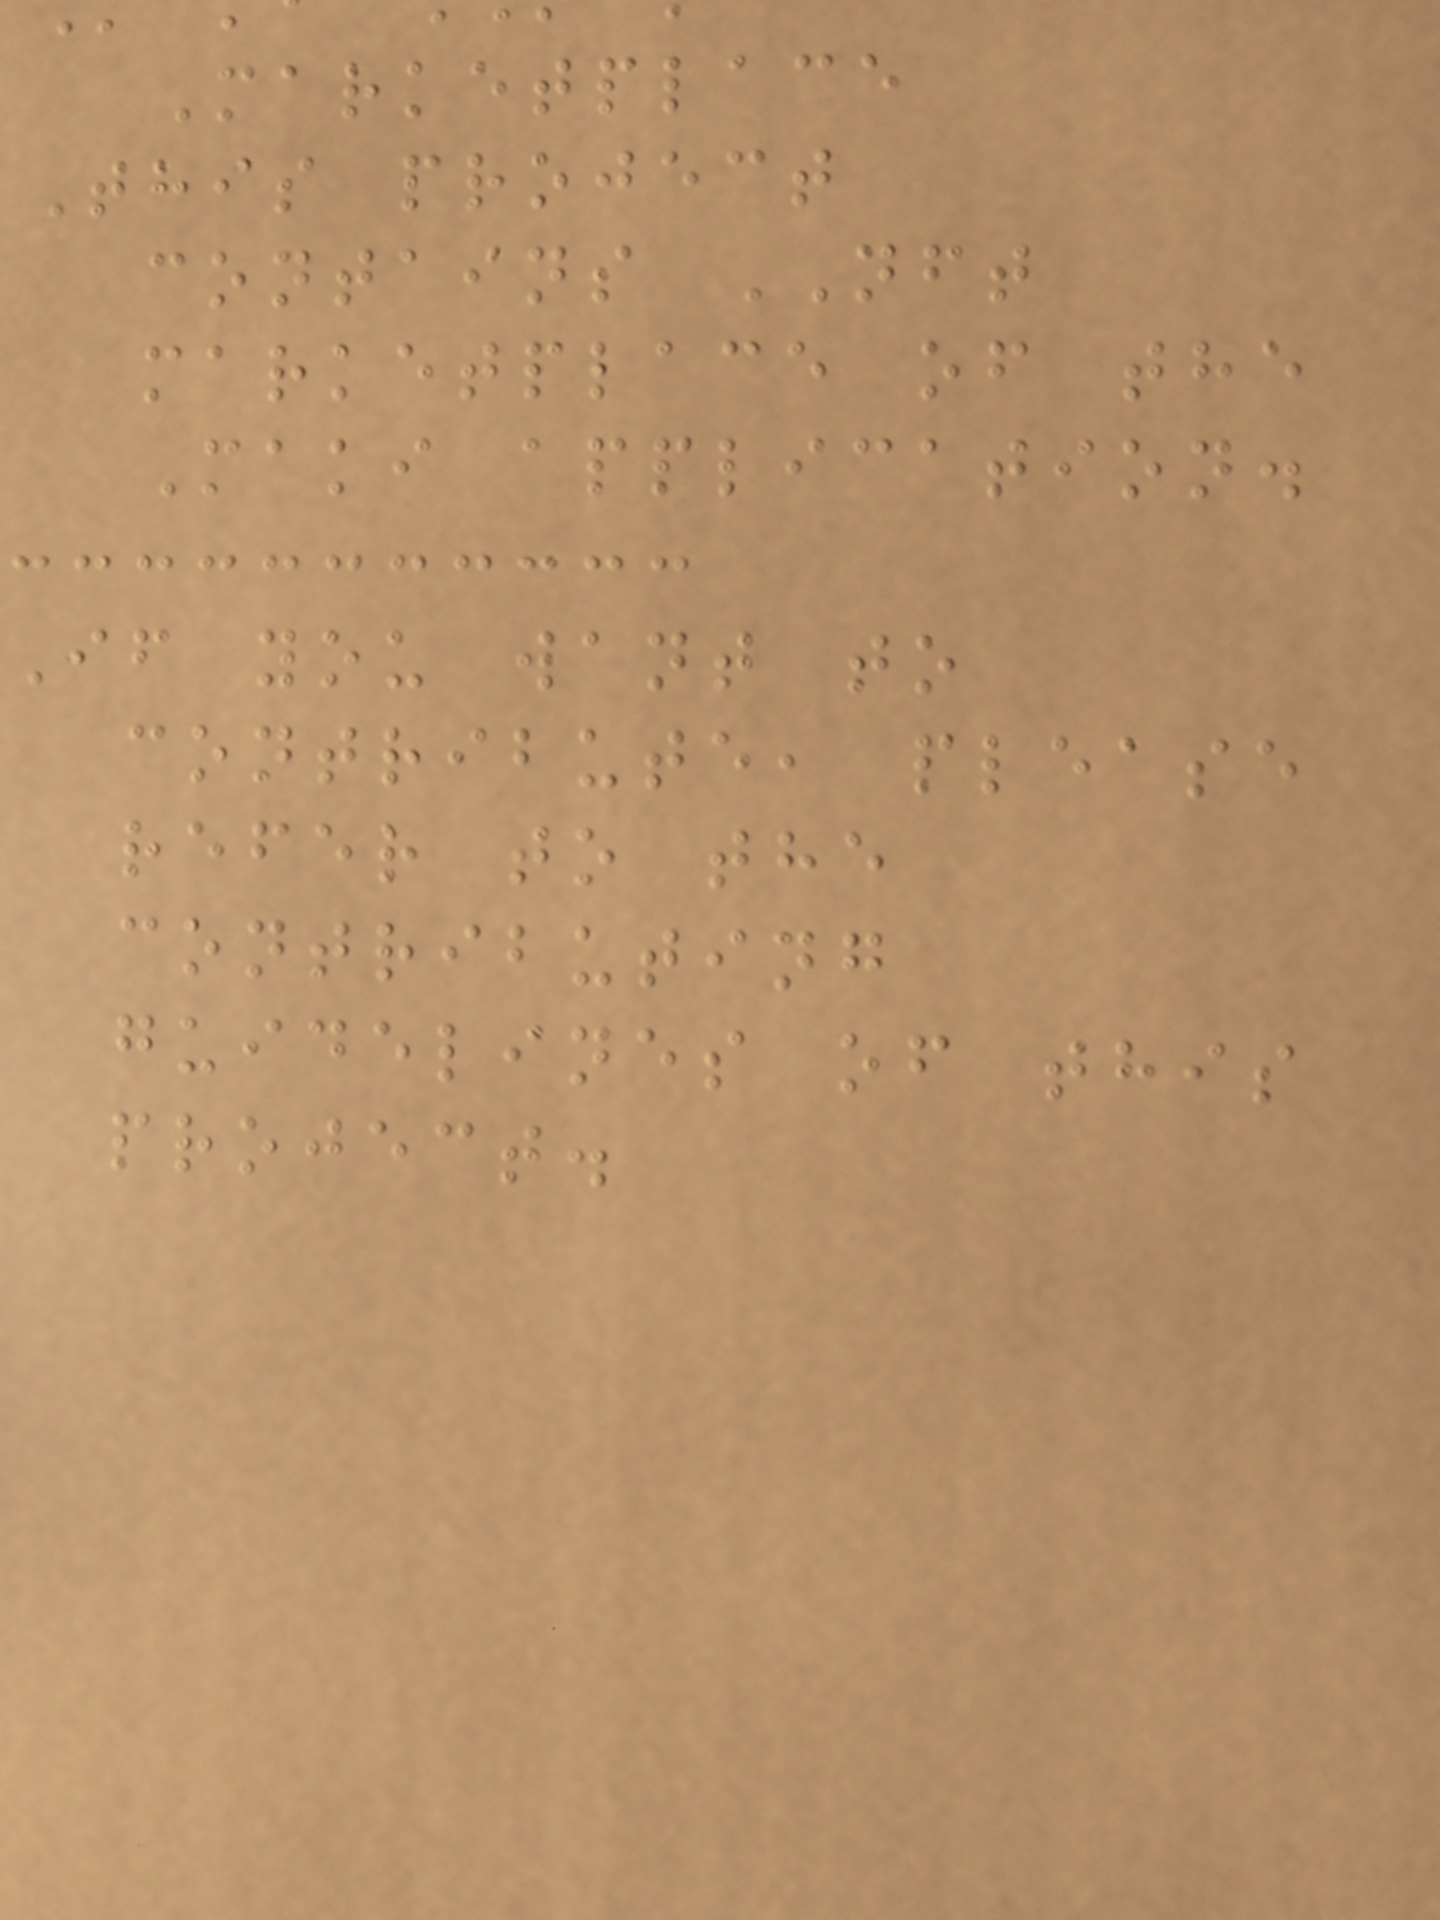Marketplace
This project
contains NFT
marketplace of the
Maki application.
If you want to
contribute, please
refer to the
contributing
guidelines of this
project.
